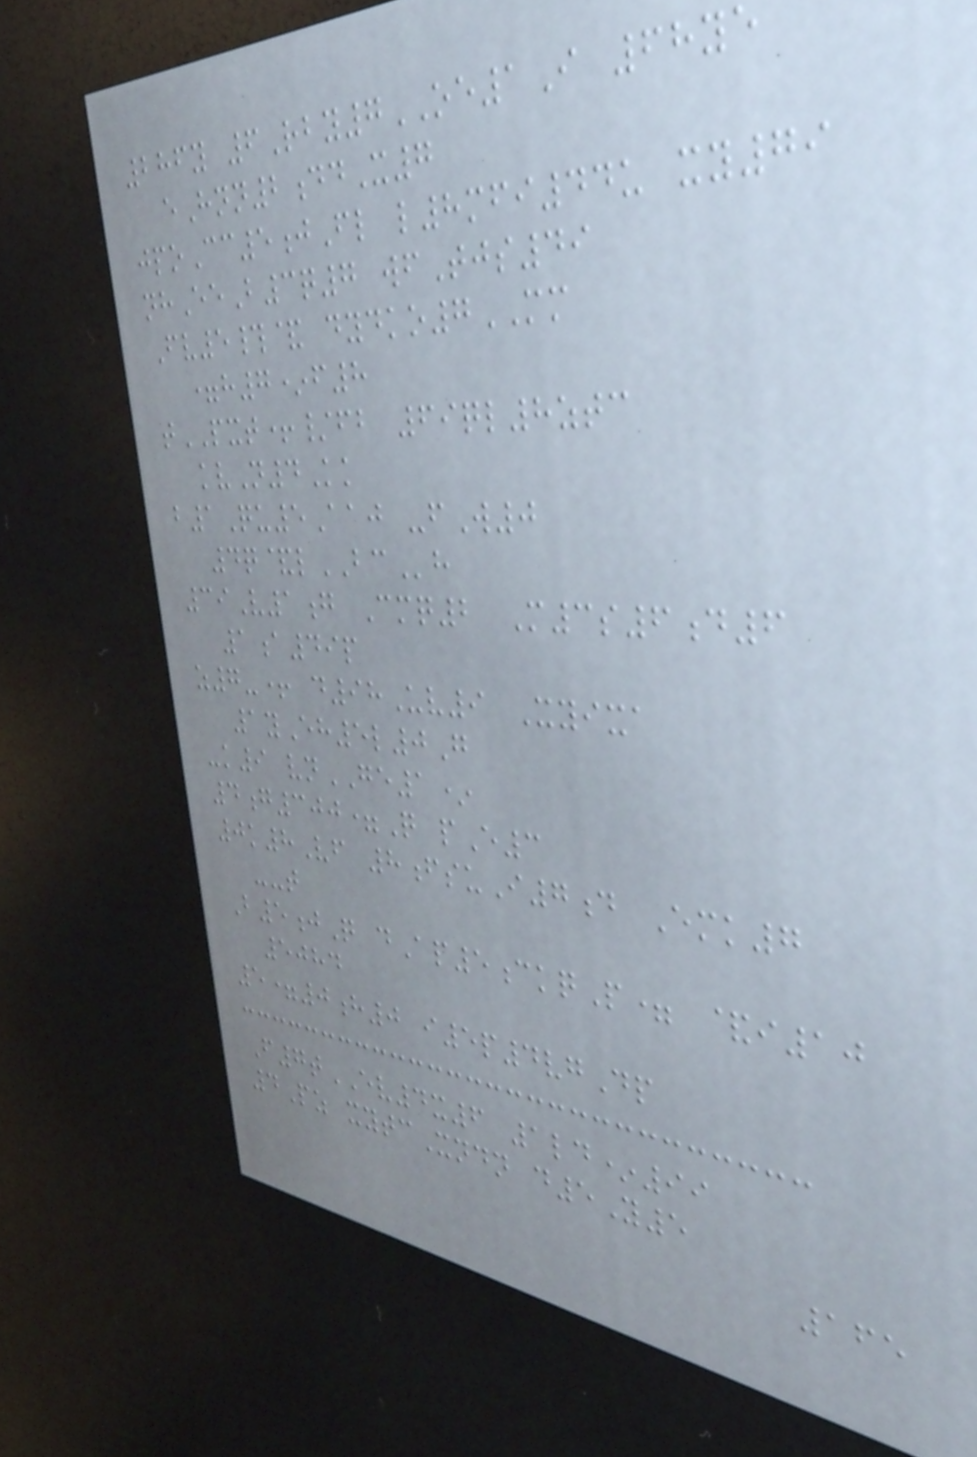286y 6Rby7OE1I 68ye
eHnn2ddX7
jpoCc5jFl l8mfi44u xy79
nhEeB3q7 wfTjs49
Fv5#& dydko7MM
=h7*f8
tPXT+/fb 69ql8ztc
kvN4Kk
b1Qu5Aaj -fW0
4q&lBCh
39V1g Cmq2 M3s6d6
1a49p
z7-+ d98Uv9 Xyixa
1yEh5l0G
-k9 vnGE1*
4g300=Q pE3
0k8Vf 8fsuI7d Emk7
--t
B5jQ dAp5ckqP= &i10
5084
5=0h0 i5p4vgDp
F7tEV4x6 1ld*99
4Pz xytcXndn d5Y5
165
